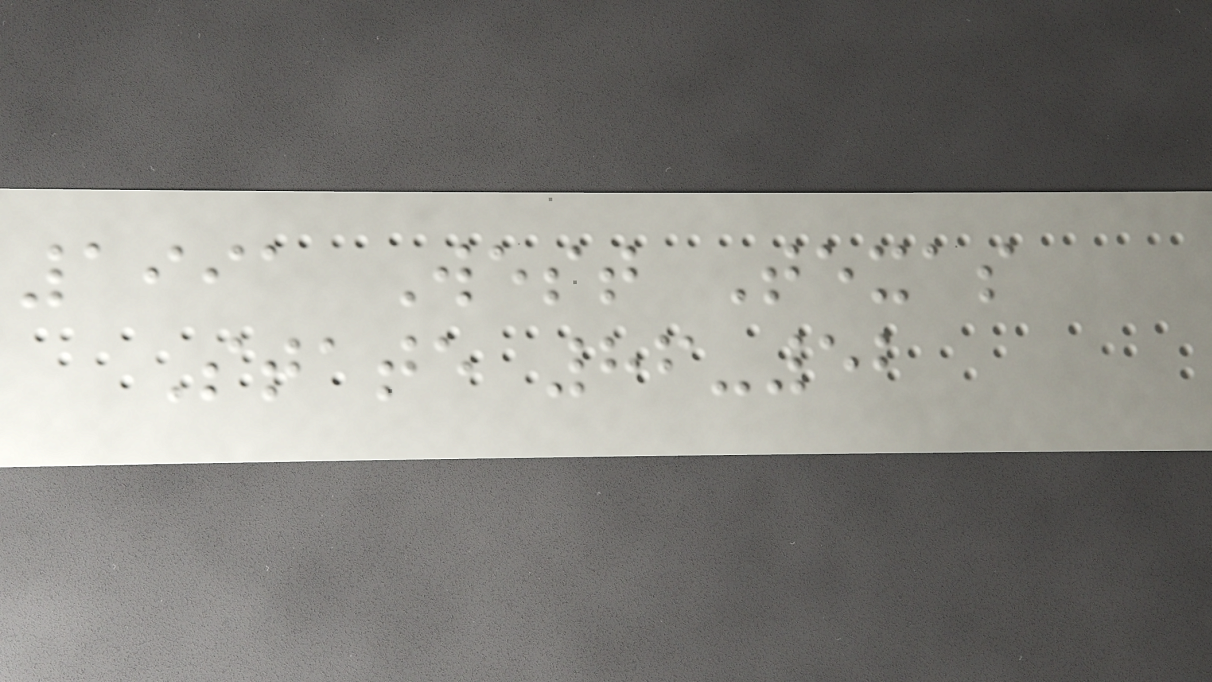1991 West Texas
State 86-52
